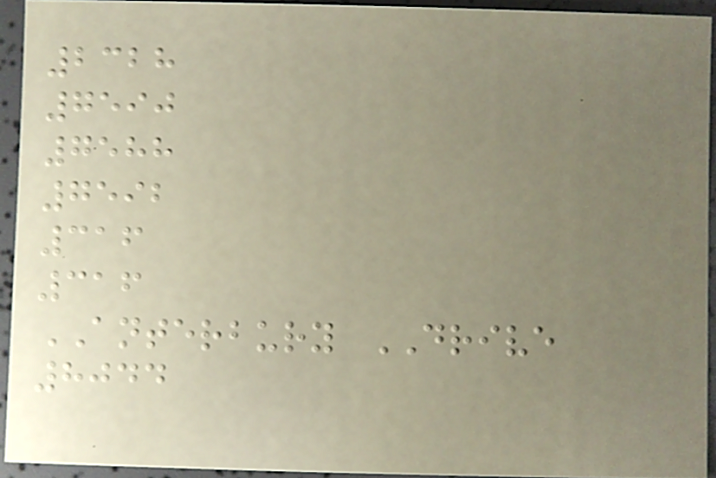2328
7590
7588
7592
316
316
ANTERBURY DRIVE
8044
